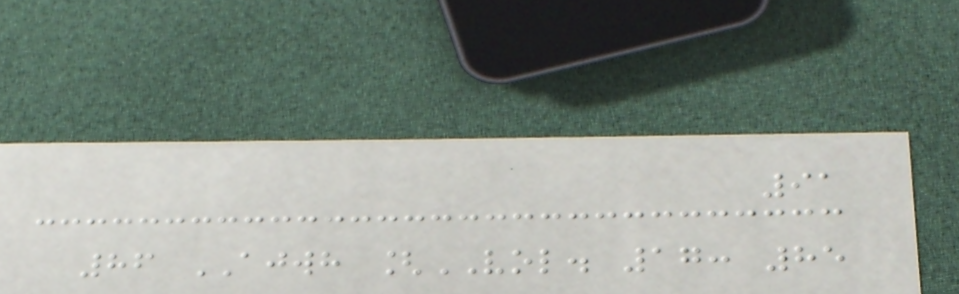91
86 AJWH [VOL. 17: 85
